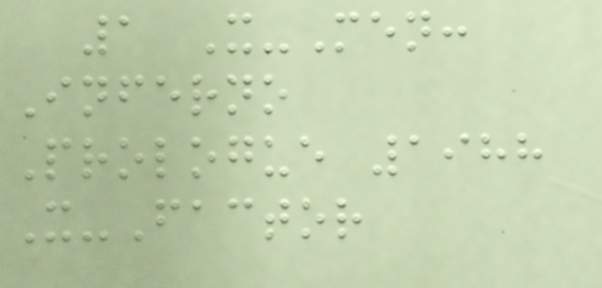1 X-Men:
Inferno
Prologue 1988
X-Factor
